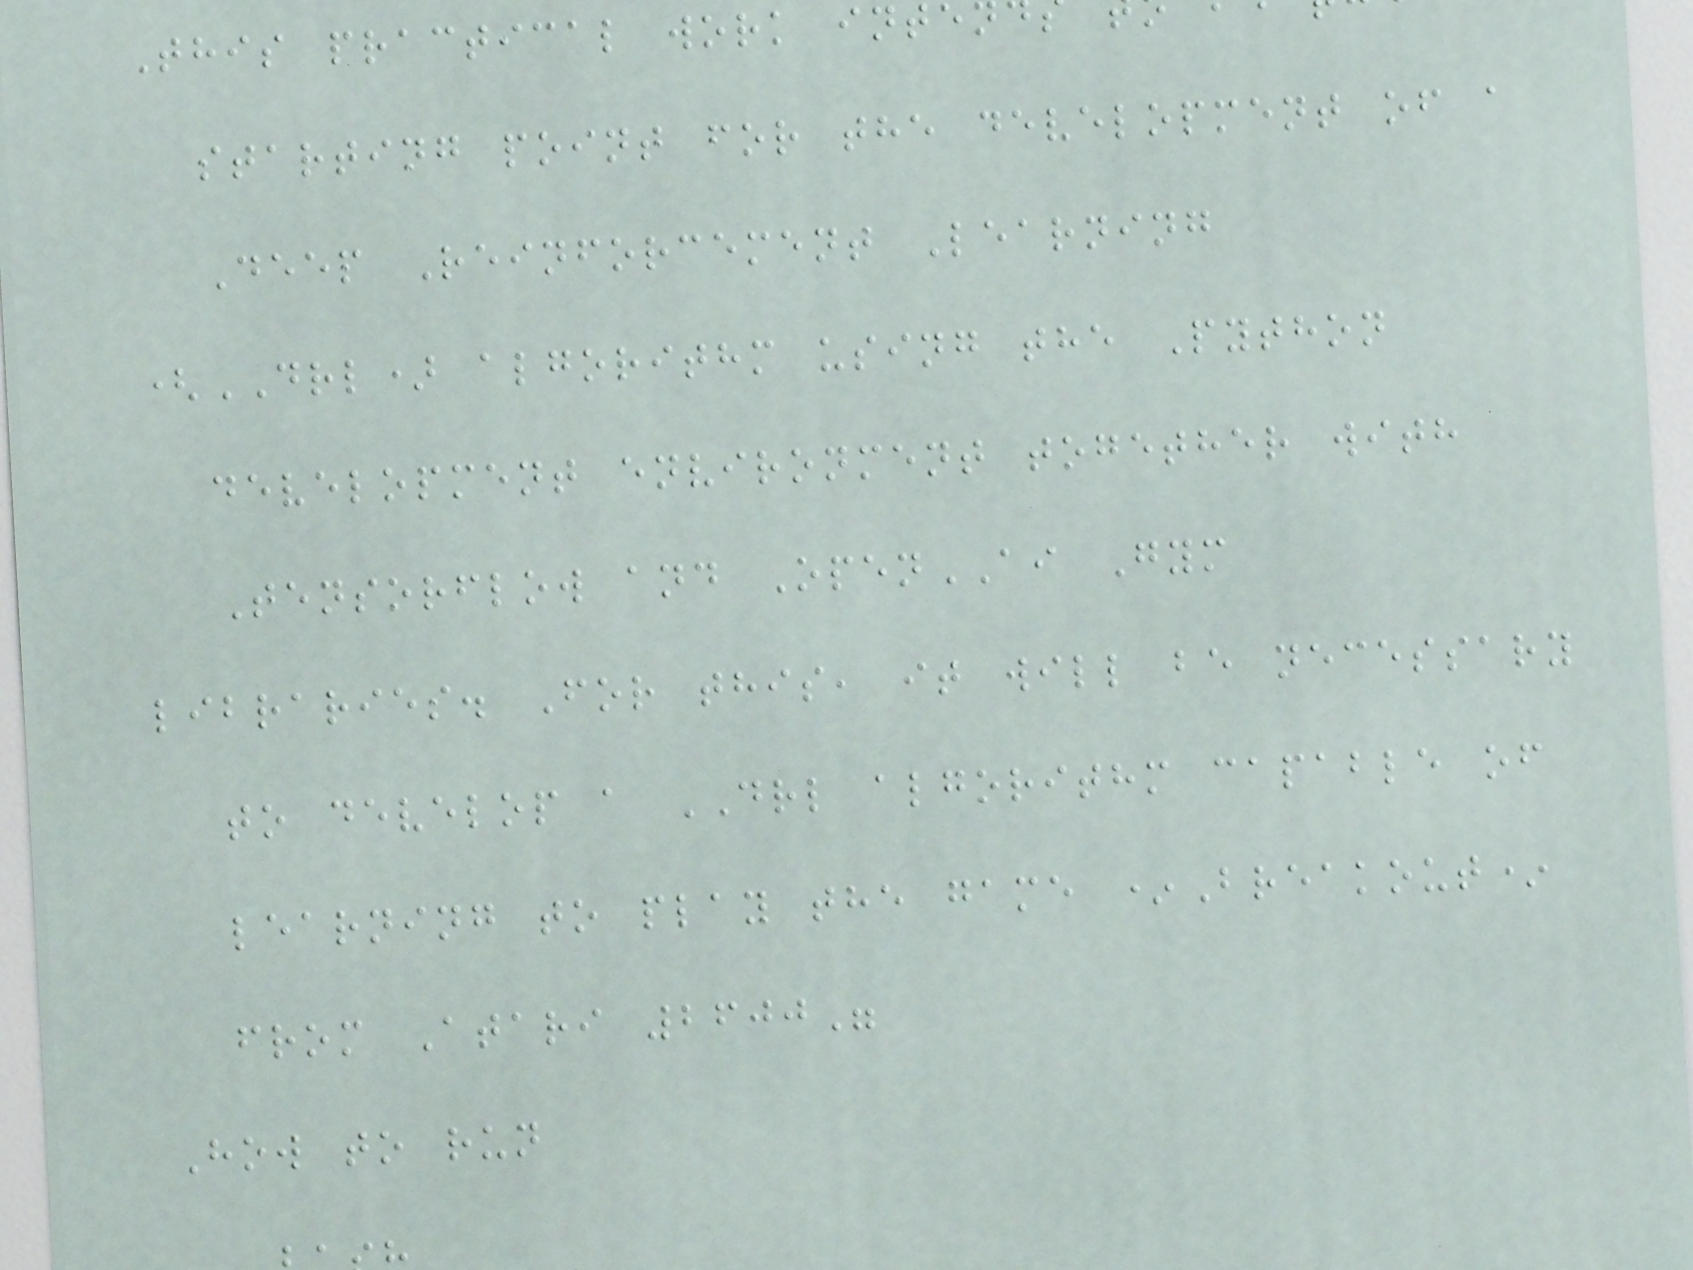This practical work inte
starting point for the development of a
Deep Reinforcement Learning
(DRL) algorithm using the Python
development environment together with
Tensorflow and OpenAI Gym
libraries. For this, it will be necessary
to develop a DRL algorithm capable of
learning to play the game *Breakout*
from Atari 2600"
How to run
